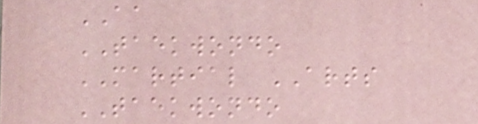AA
TAEKWONDO
MARTIAL ARTS
TAEKWONDO
